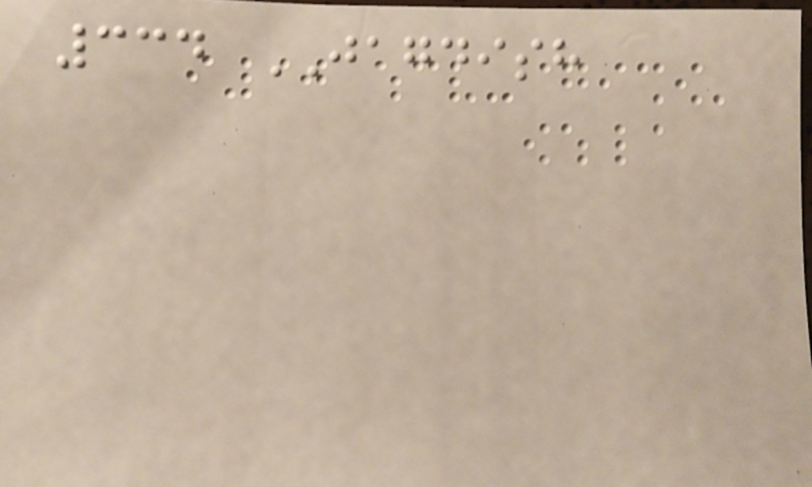334 JAGDISH
